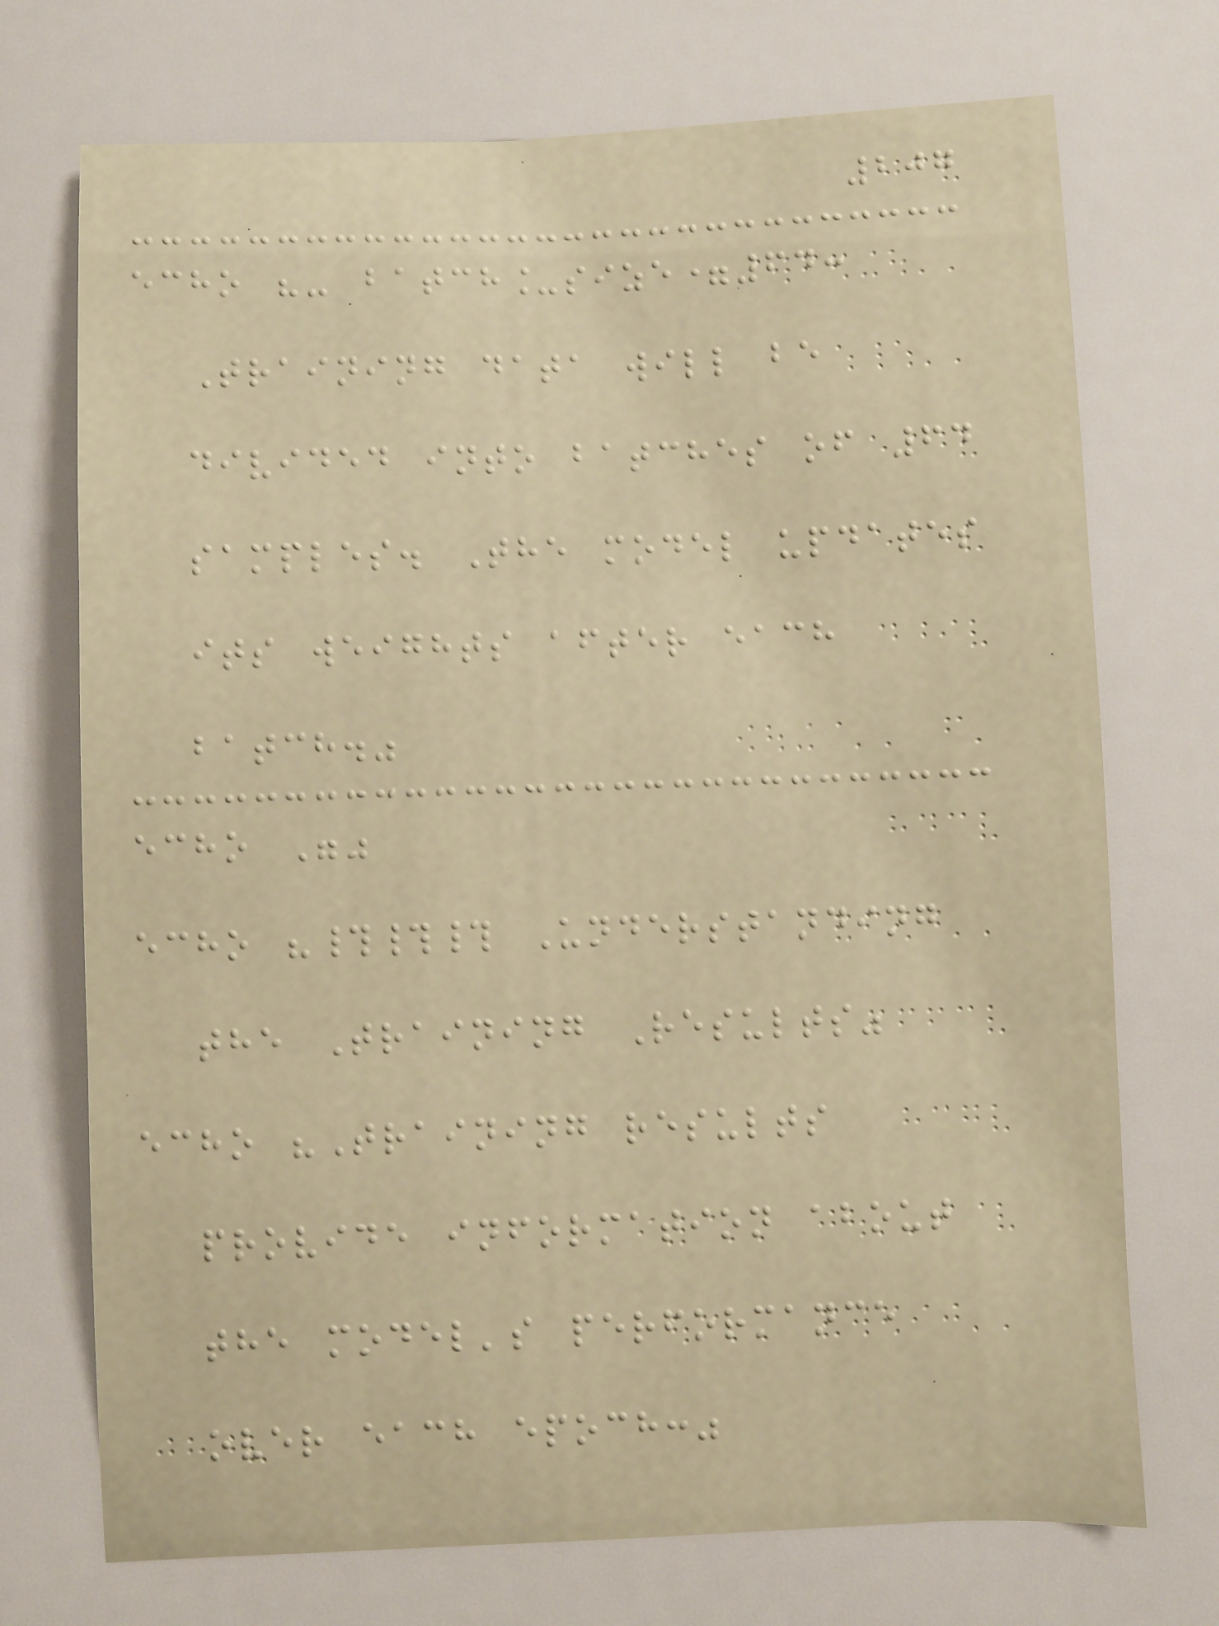207
echo "- batch_size=64:
Training data will be
divided into batches of 64
samples. The model updates
its weights after each
batch."
echo ""
echo "### Understanding
the Training Results"
echo "Training results
provide information about
the model's performance
over each epoch:"
